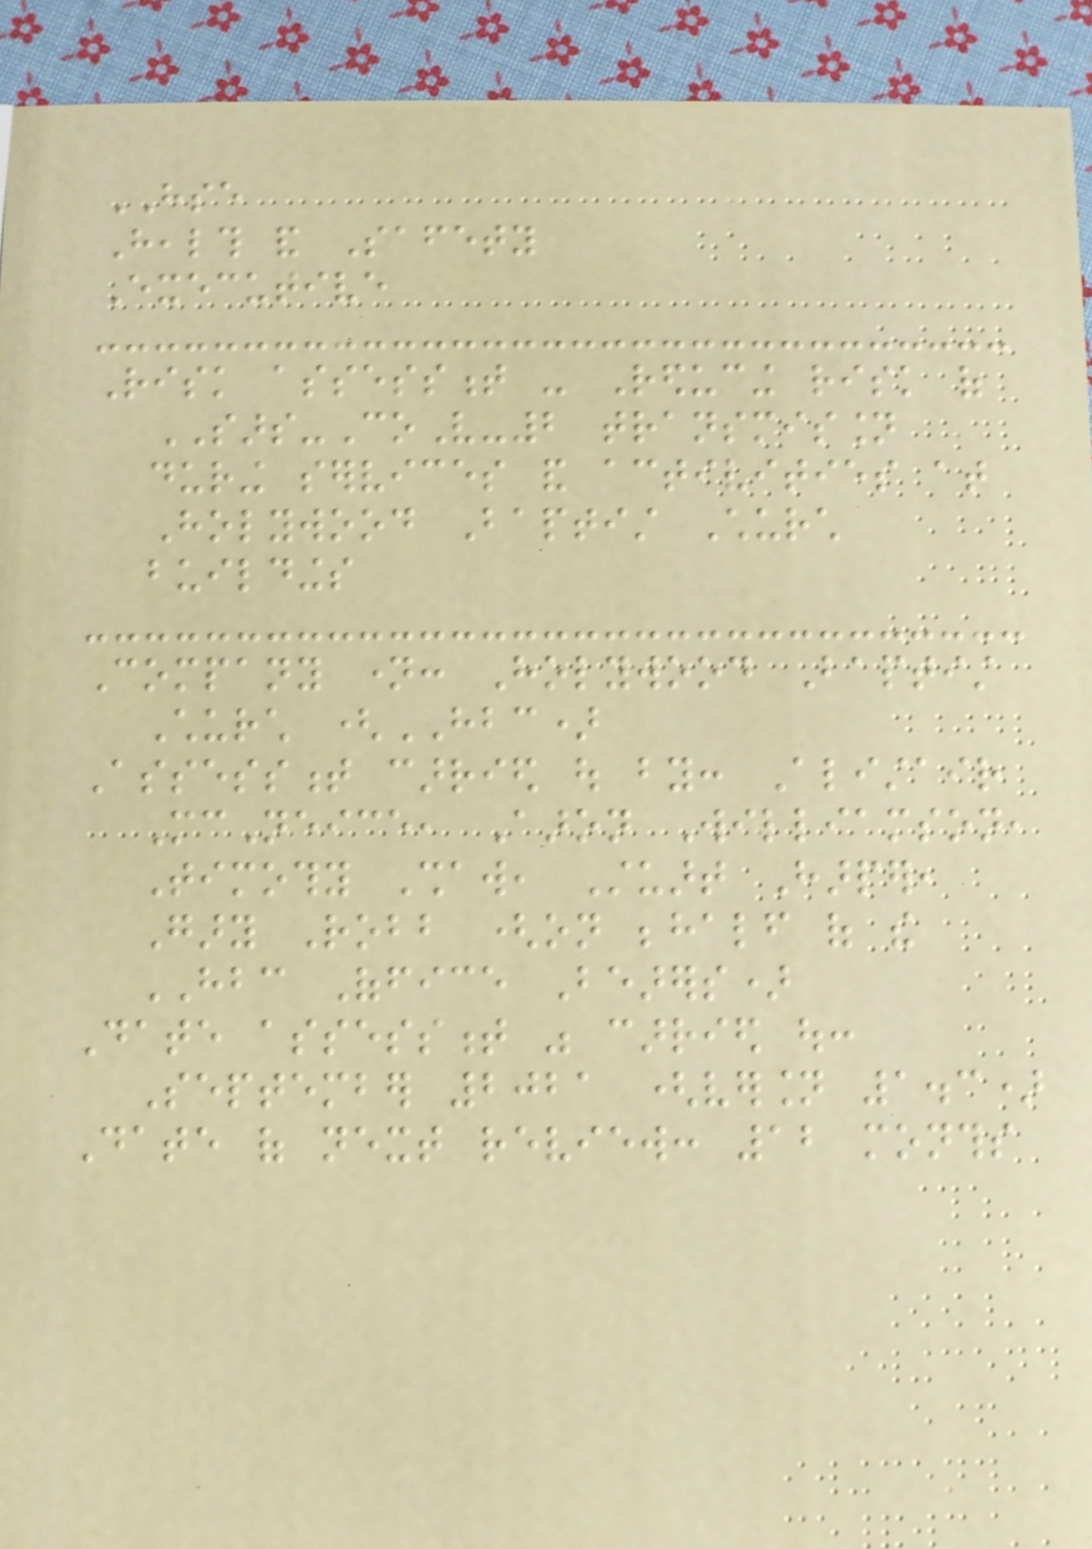HSE
Health and Safety
Executive
Risk assessment - Reducing risk of
SARS-CoV-2 transmission
during services and activities at
Holywood Baptist Church
buildings
Company name: Holywood Baptist
Church (HBC)
Assessment carried out by: Alistair
McNeice, Aaron Williamson,
Timothy Shaw, Stuart Harper,
Gary Robb (on behalf of the
HBC Office Bearers)
Date assessment was carried out:
September 2021 (version 1.3)
Date of next review: 12 months
